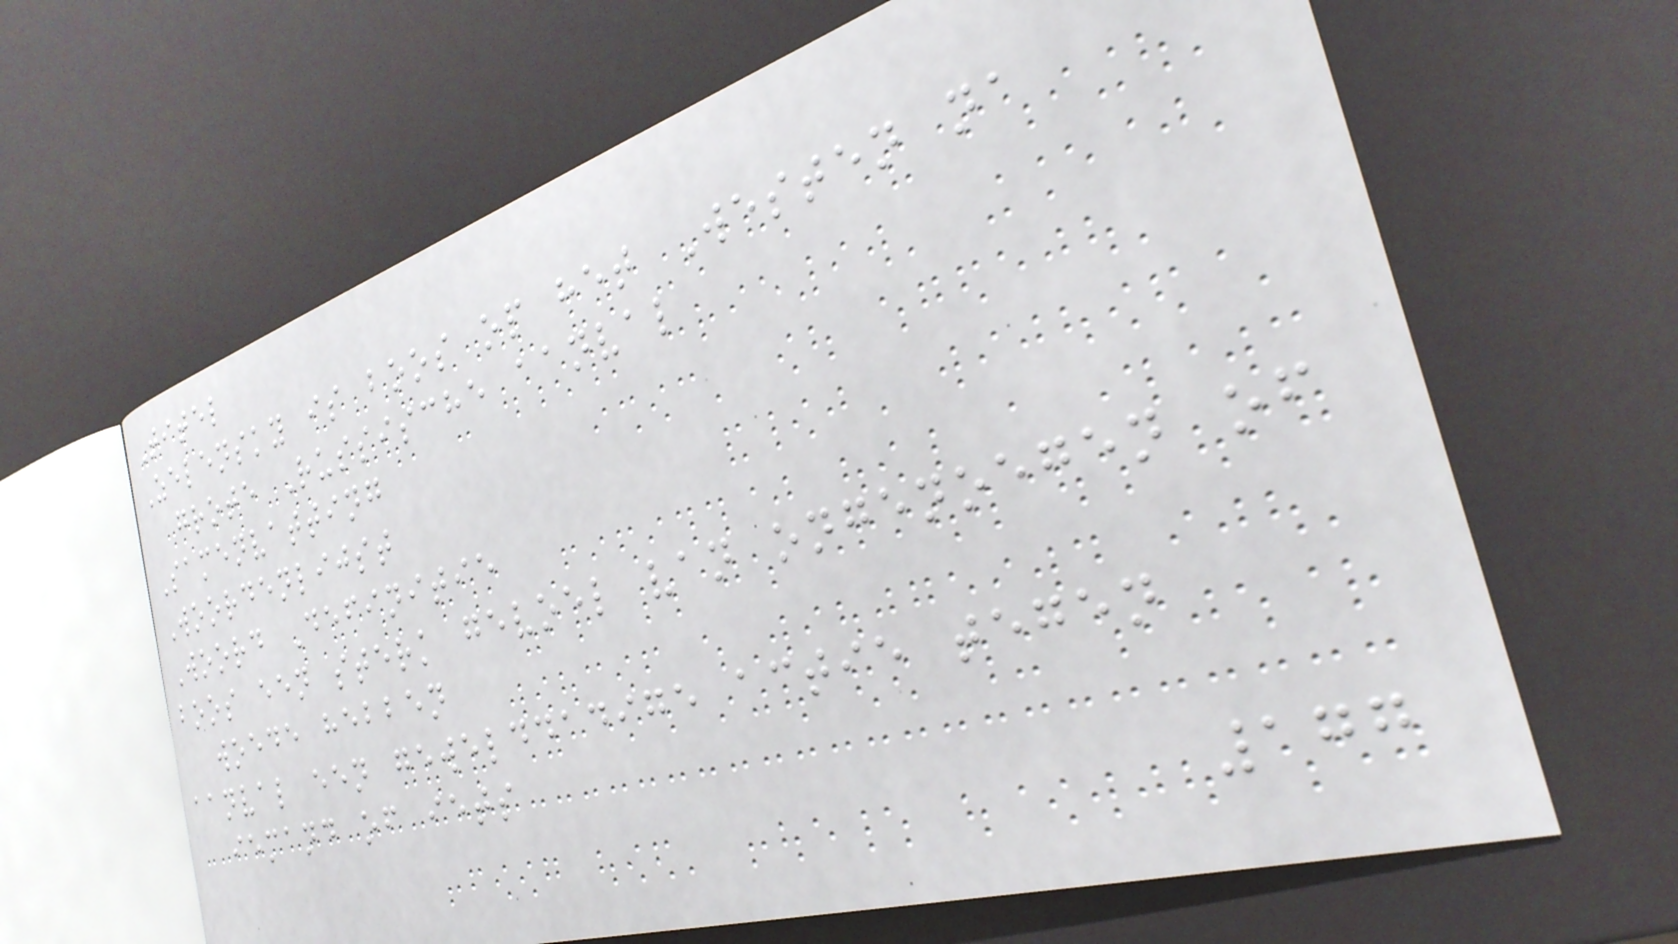Titel
Zelensky is boos op het Westen na
grote Russische aanval
Samenvatting
Woordenlijst
Woord Definitie
boos een sterk gevoel van ongenoegen of
woede hebben
aanval een gewelddadige actie tegen
iemand of iets
177
